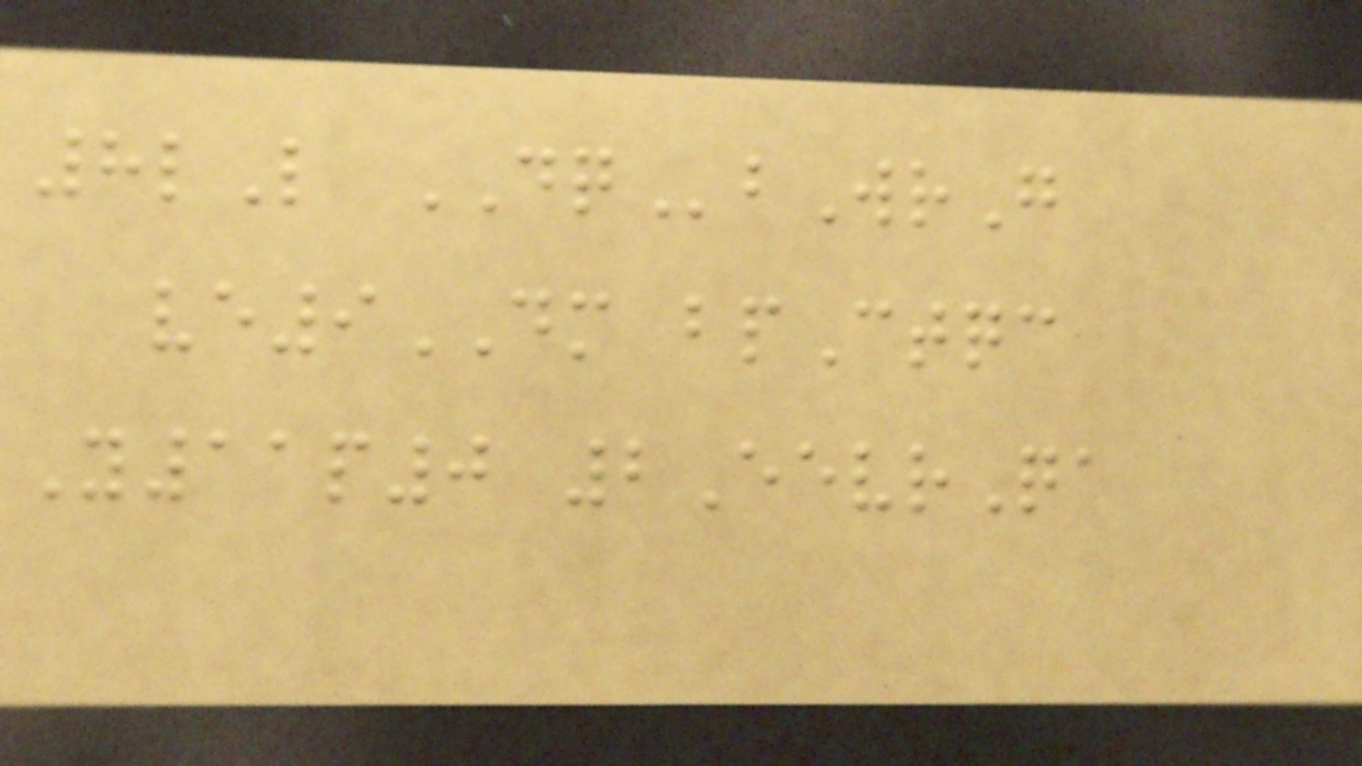8lL DQbWrG
ve9DM bpCtqc
Y11p0 2EevrQa
